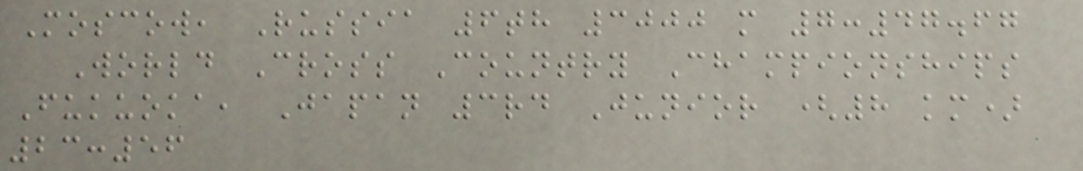Moscow, Russia 6th 3000 m 7:47.67
World Cross Country Championships
Fukuoka, Japan 3rd Junior (8 km)
23:56
